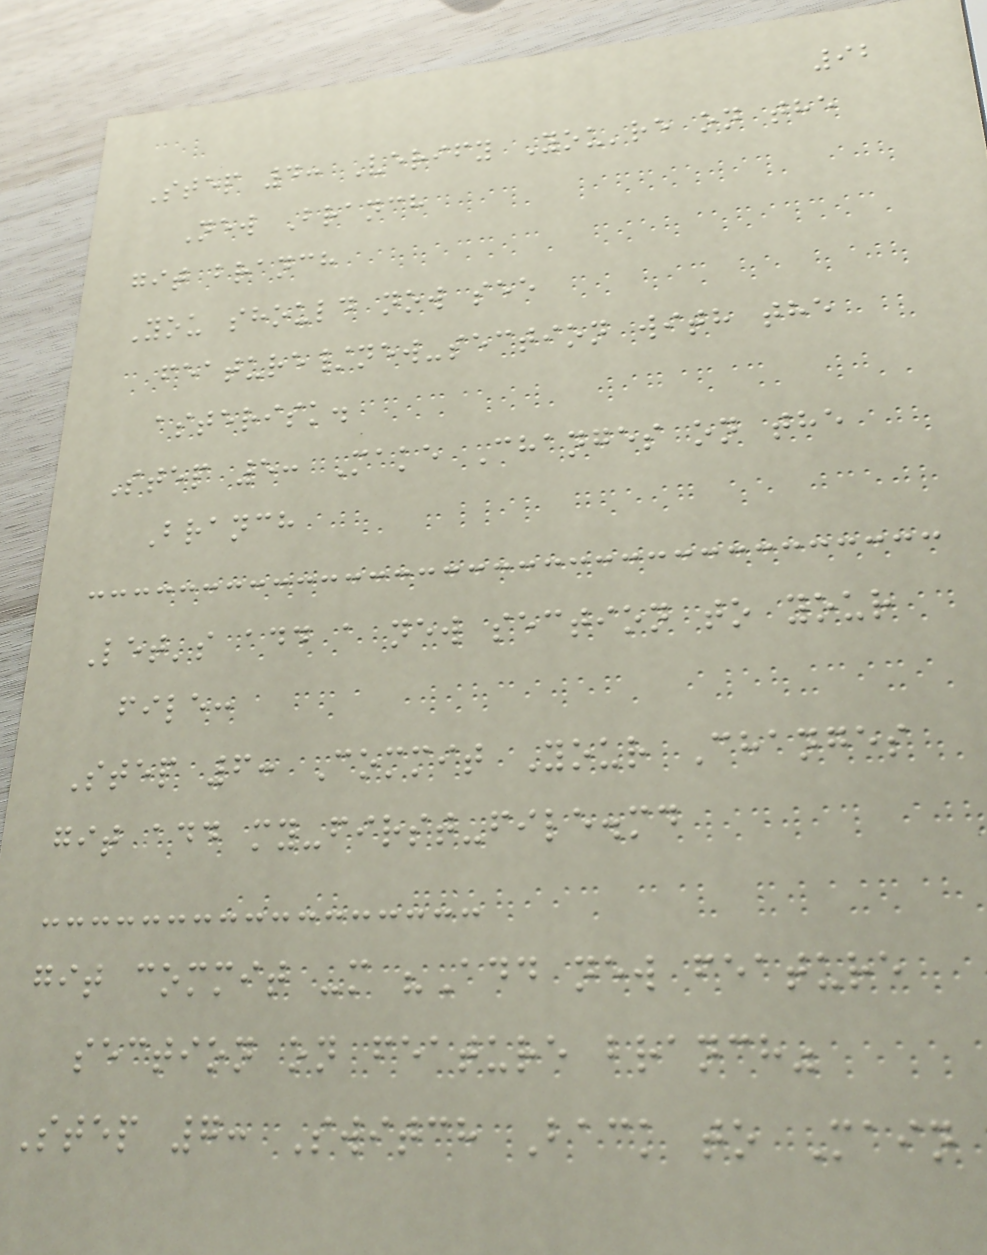92
Step 4: Verify You're on the
New Branch
git branch
You should now see
feature/new-section with the
asterisk.
Step 5: Make Changes on the
Branch
Let's add a new section to your
file:
Step 6: Commit Your Changes
git add my-first-file.md
git commit -m "Add new feature
section on feature branch"
Step 7: Switch Back to Main
